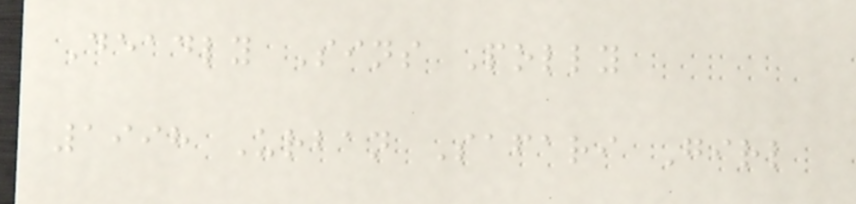Deadly Sins Polly
1998 Urban Safari Girl
